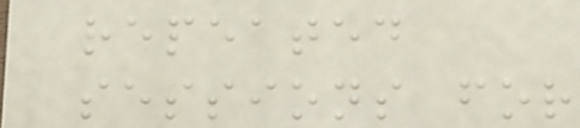repeated
sessions for
